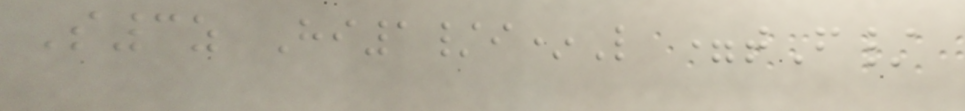S3z Hi1/i*L =tF/
